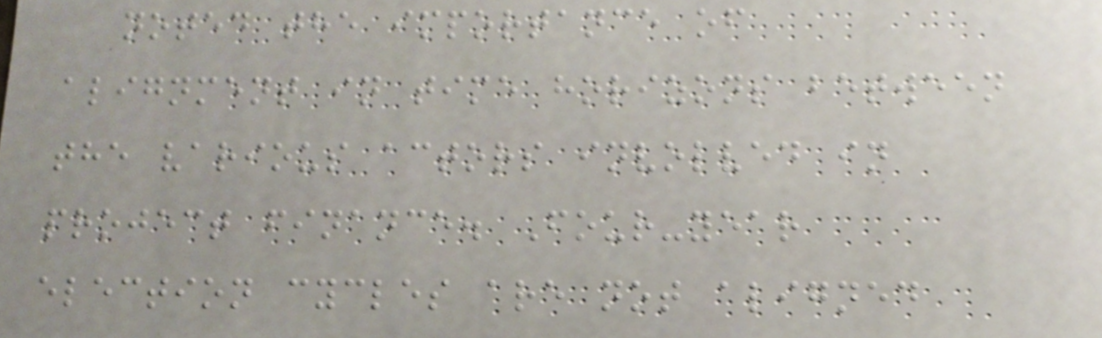noted the importance of
alignment in time horizons between
the various actors involved in
project finance. Four-year
election cycles are not aligned
